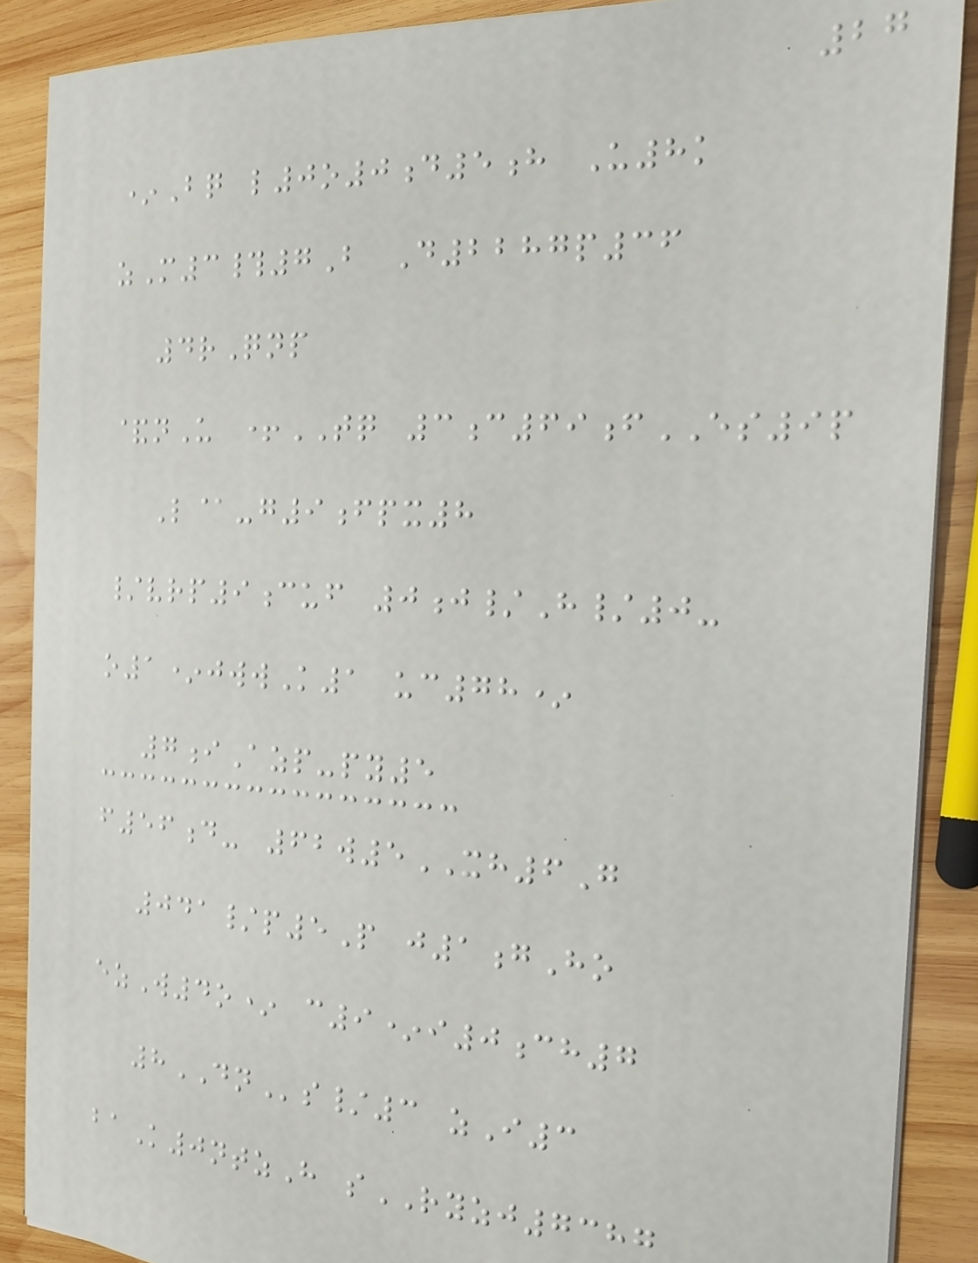27
*Bq l0o0d5h U8k
zM3#7B D2287p36
4rQnp
&nU +TQ 3c69fES9p
L@-g9fpx8
/vrp9cuf 0j/H/0-
o1*jwwK1 uc78*
7iAzp-py5
f56d- 62w5XH6G
041/p5P j1gHo
ezW4o* c9*i0ch7
8DNs/3 zI3
baK0ntzH sRYZJ7387
